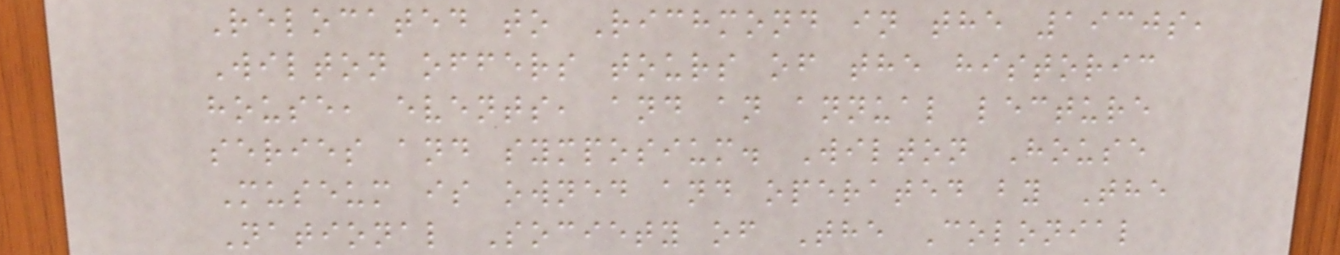Relocated to Richmond in the 1930s,
Wilton offers tours of the historic
house, events, and an annual lecture
series and symposium. Wilton House
Museum is owned and operated by The
National Society of The Colonial
